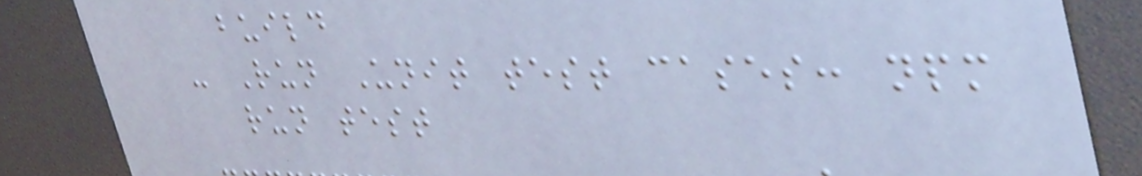build
- Run Unit test cases: npm
run test
